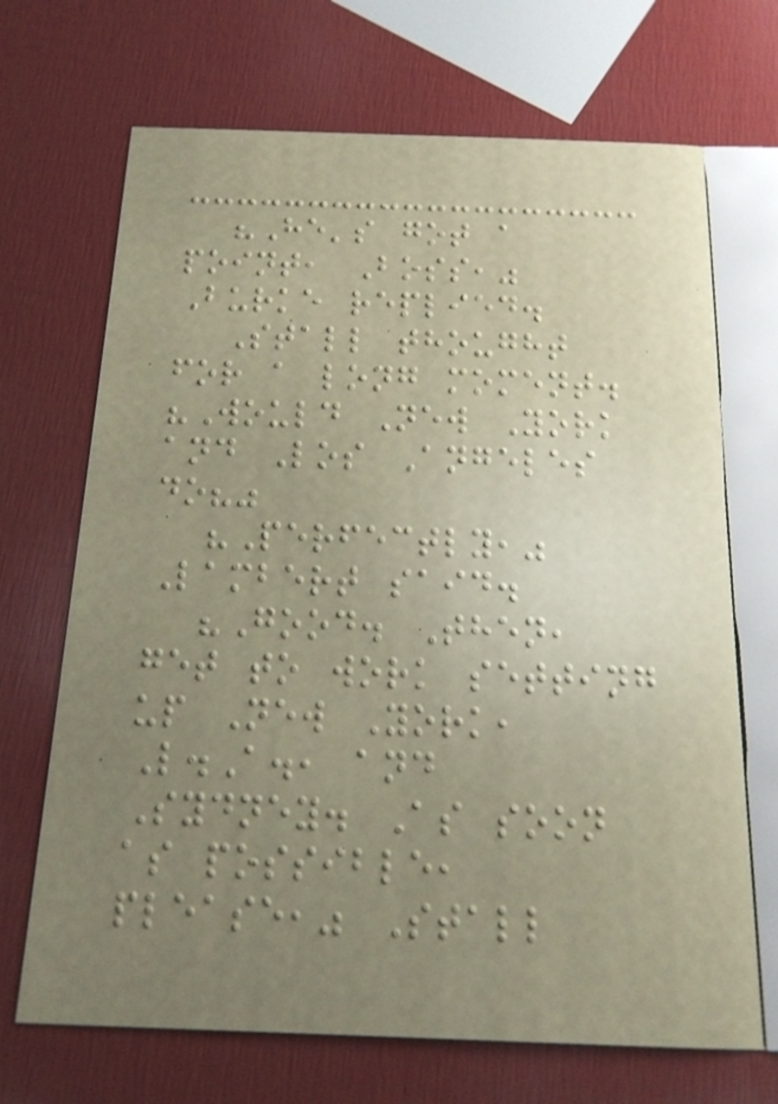"He's got a
point, Boss,"
Burke replied.
Stall thought
for a long moment.
"Would New York
and Los Angeles
do?"
"Perfectly,"
Lambert said.
"Good. Then,
get to work setting
up New York,
L.A., and
Sydney. As soon
as possible,
please," Stall
